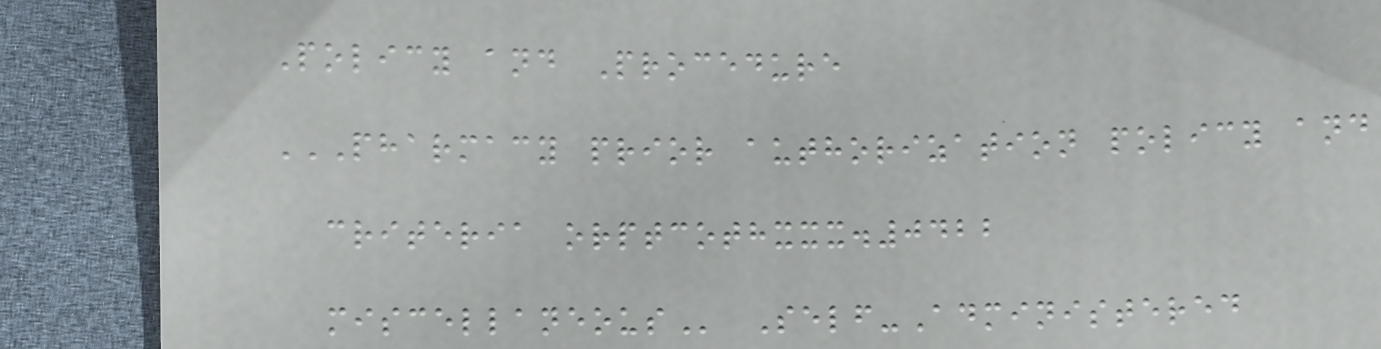Policy and Procedure
PHARMACY PRIOR AUTHORIZATION POLICY AND
CRITERIA ORPTCOTHXXX.0422
MISCELLANEOUS Self-Administered
